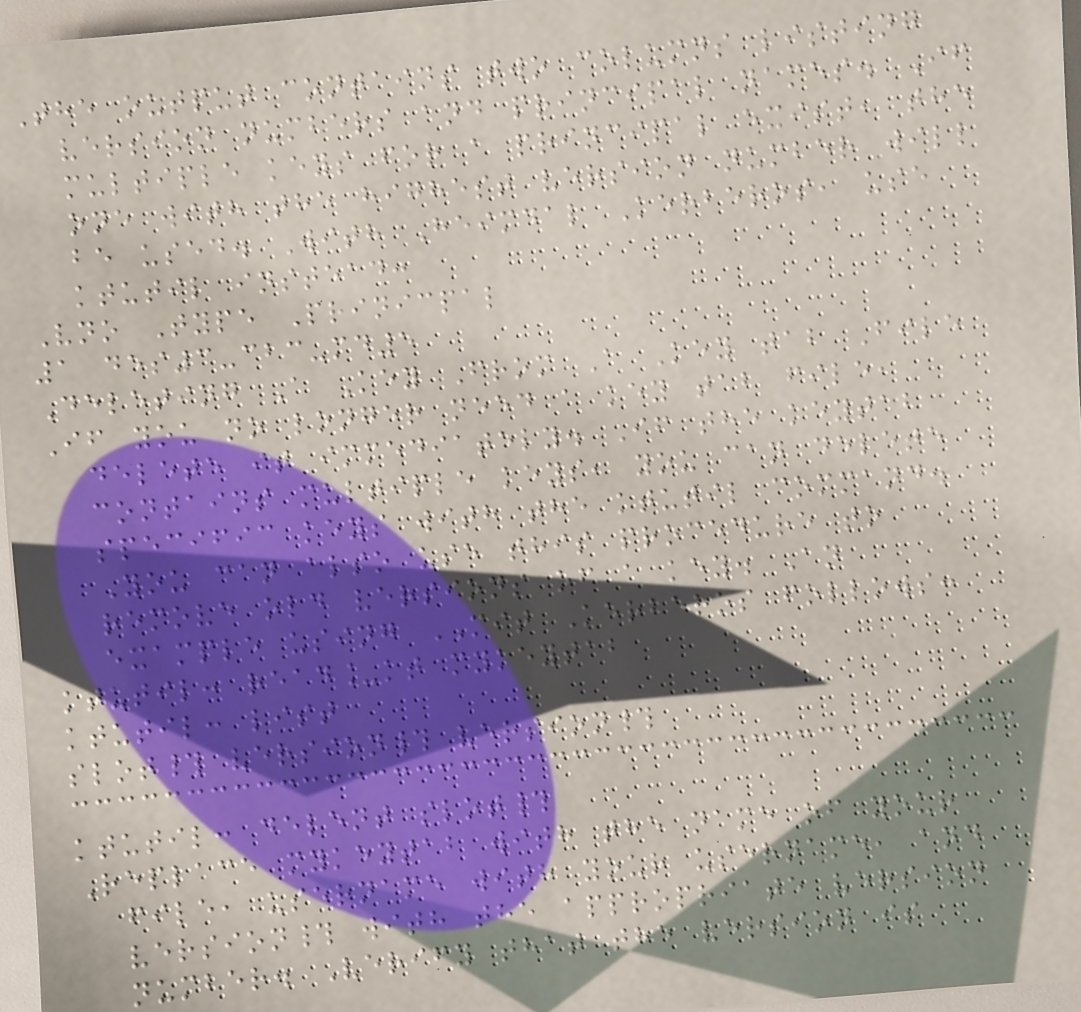The output contains two columns listing
version numbers and principal names. If
multiple keys for a principal exist, the
one with the highest version number will
be used. With Heimdal Kerberos, use
ktutil instead:
Vno Type Prinicpal
1 des3-cbc-md5
Deleting A Key From A Key tab File
If you no longer need a key tab file,
delete it immediately. If the keytab
contains multiple keys, you can delete
specific keys with the ktutil command.
You can also use this procedure to
remove old versions of a key. An
example using MIT Kerberos follows:
ktutil: read_kt mykeytab
ktutil: list
slot# version# version#
ktutil: delent slot#
Replace mykeytab with the name of your
file, username with your username, and
version# with the appropriate version
number. Verify that the version is
